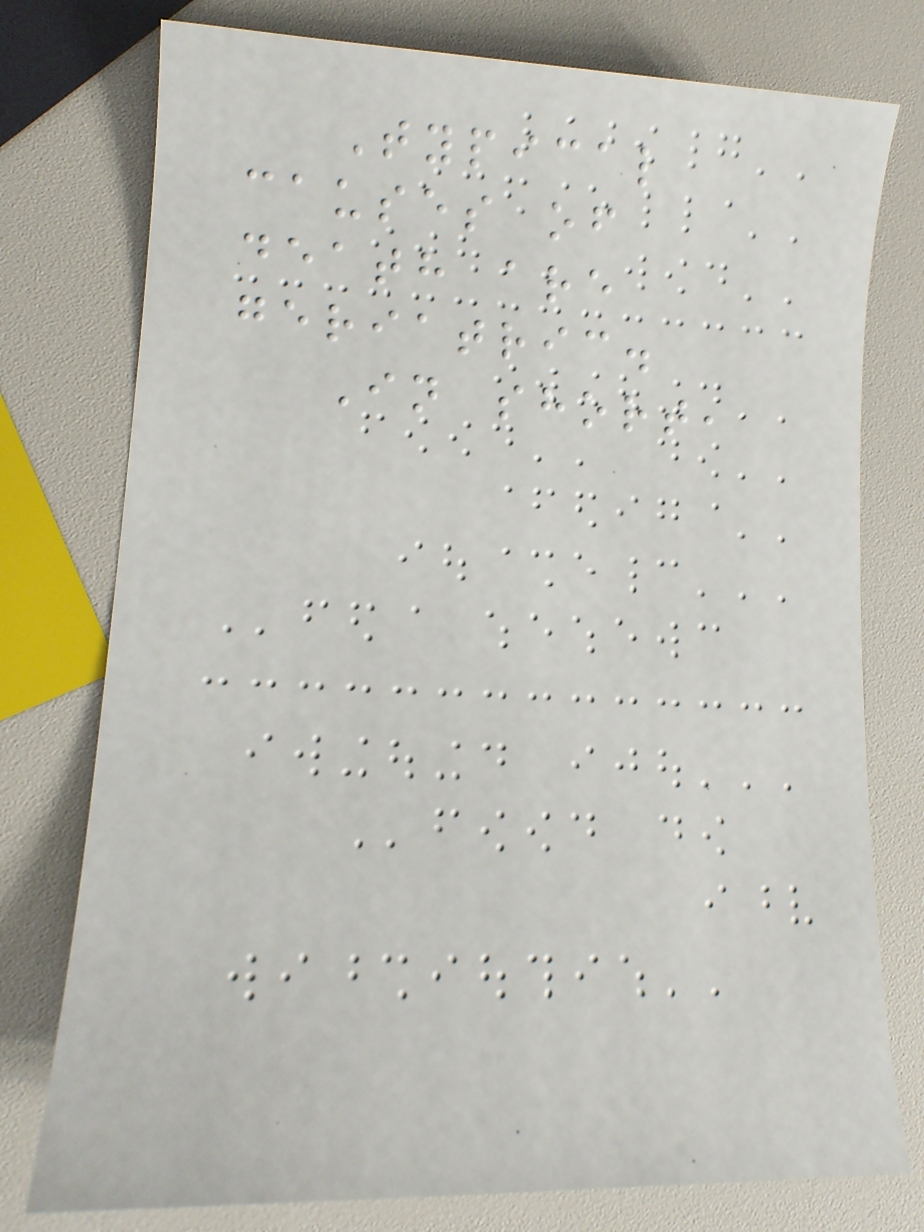Typical
causes of
death are
geriatric.
In short,
